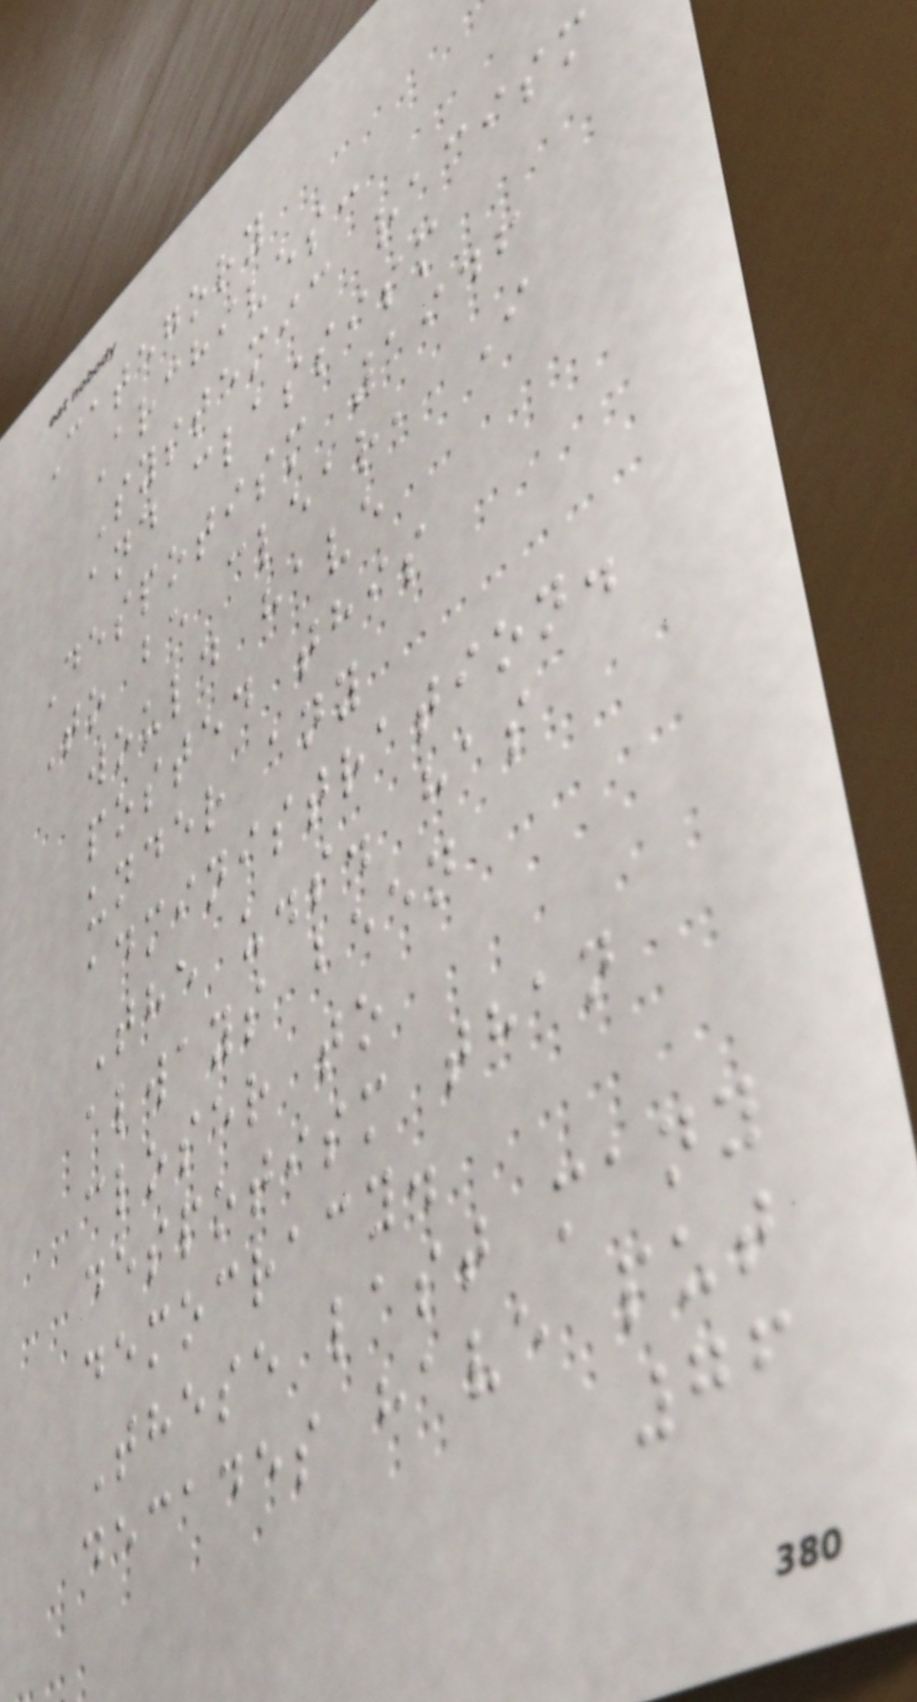Category
Archives:
Systemic racism
and classism
Despotism 1946
To be clear, I
would have
posted this
under any
administration.
The u.s. has
always been
closer to
despotism than
democracy.
These last many
decades have put
76
